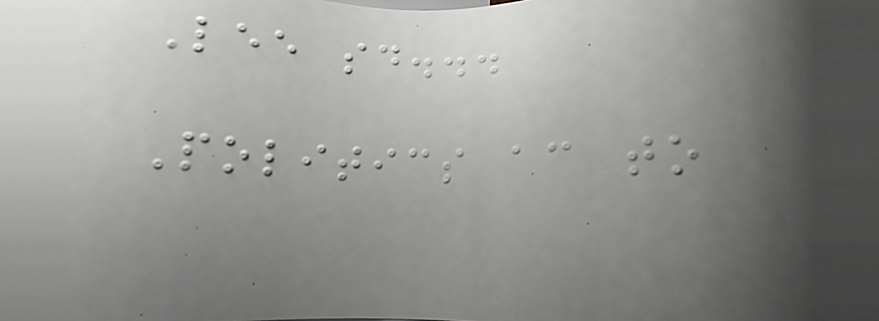Lee said...
Politics according to
